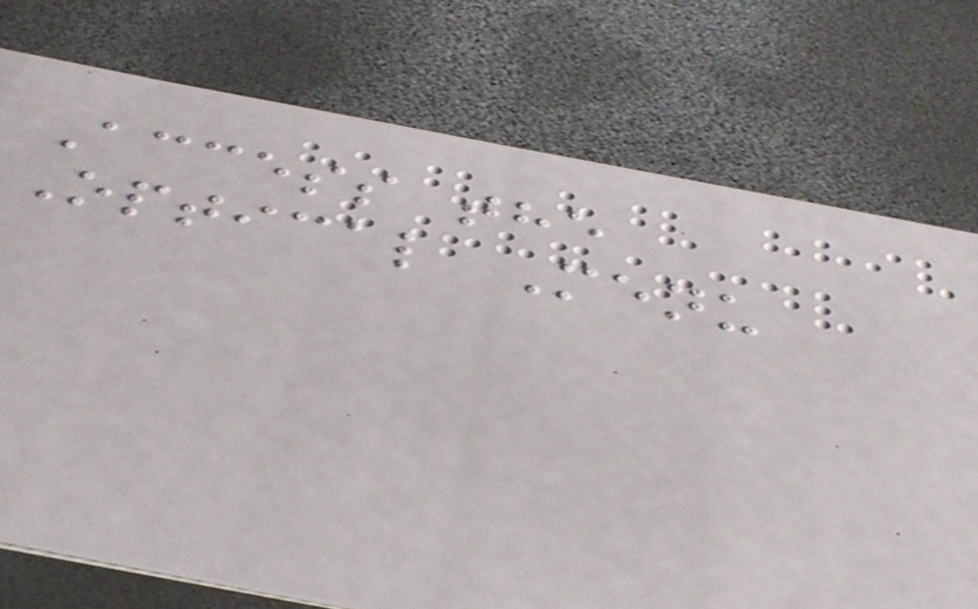Access the
Optical Menu
